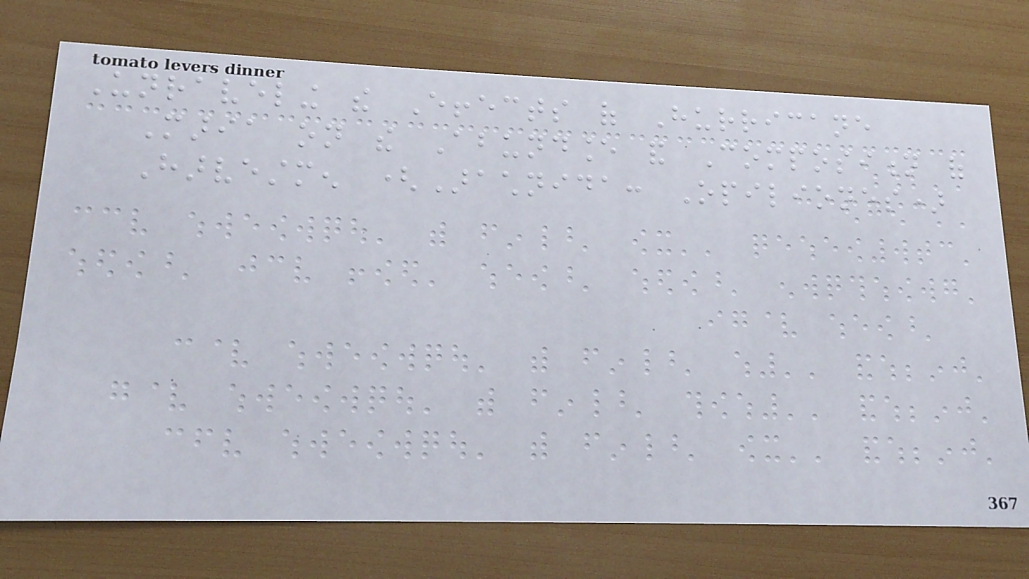Unraveling the Effects of Hurricane
Maria on the Abundance and Composition of
Harvestmen (Arachnida: Opiliones)
